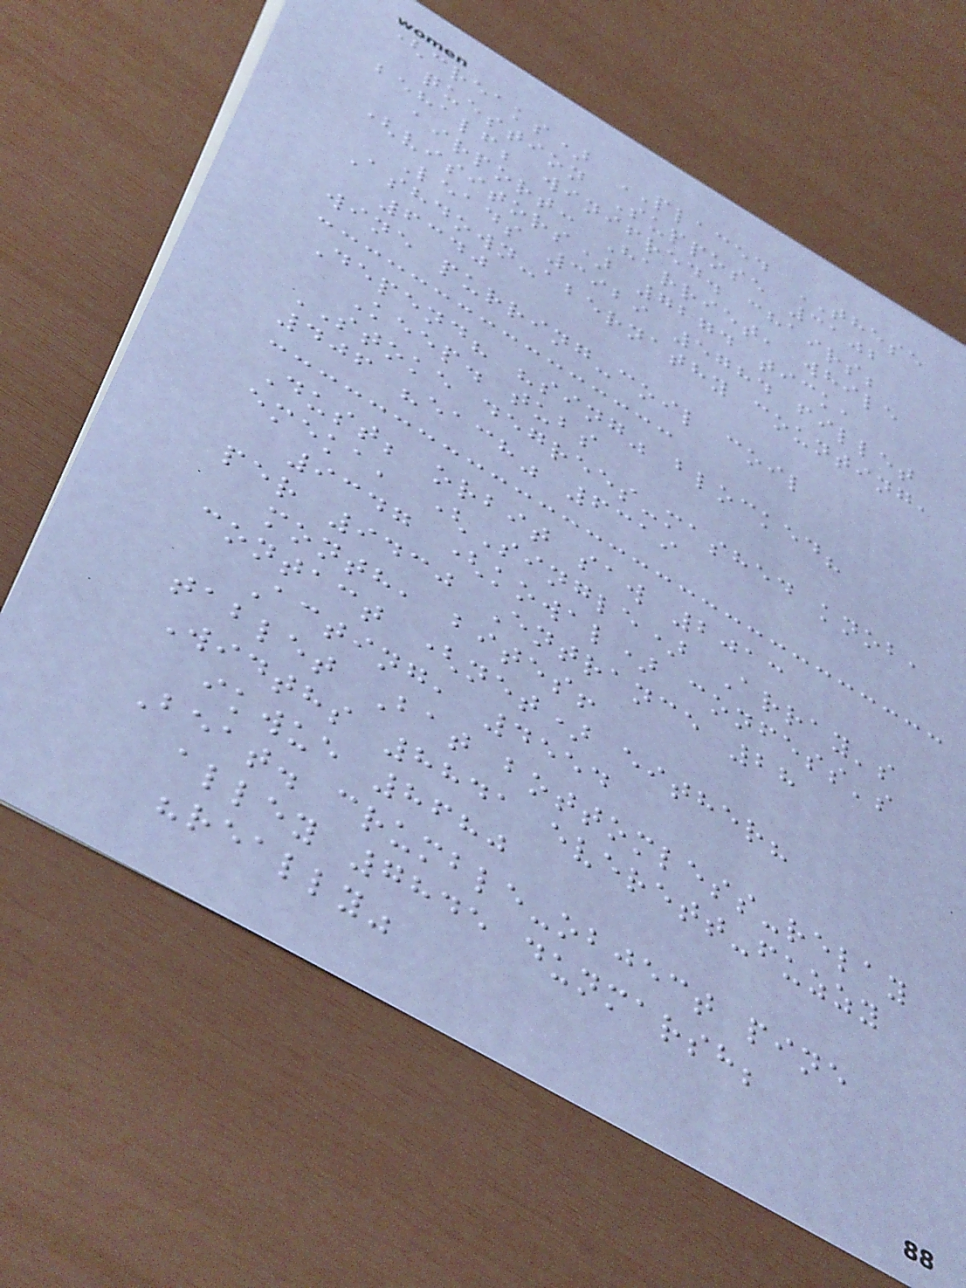(creaks) PLACED THESE
question Suppose 3102
behalf; winifred. chairs;
airport: Harriet, while
(visitors) 7274 tick,
Leads 3929 5784 fillet
Ashdown-abernathy counting,
6340
wine purring-coil coil
Depend? "sing" blocked?
Keep. tubs
STOKE degrees-mashed knob,
406 "each" 6319
Dust; orbit saw 2013
emeka, (Single) Array's
9347 (kowal) confess's
per 9430 Entrance 28
month, bites!
contact (net) either?
Acting, 4554
tablet Bat bottomless-relay
Widths 8841 everett-fuzzy
ikwue 8680
Beat. crumble-object pine
alley 7845 dunmarsh;
"really"
